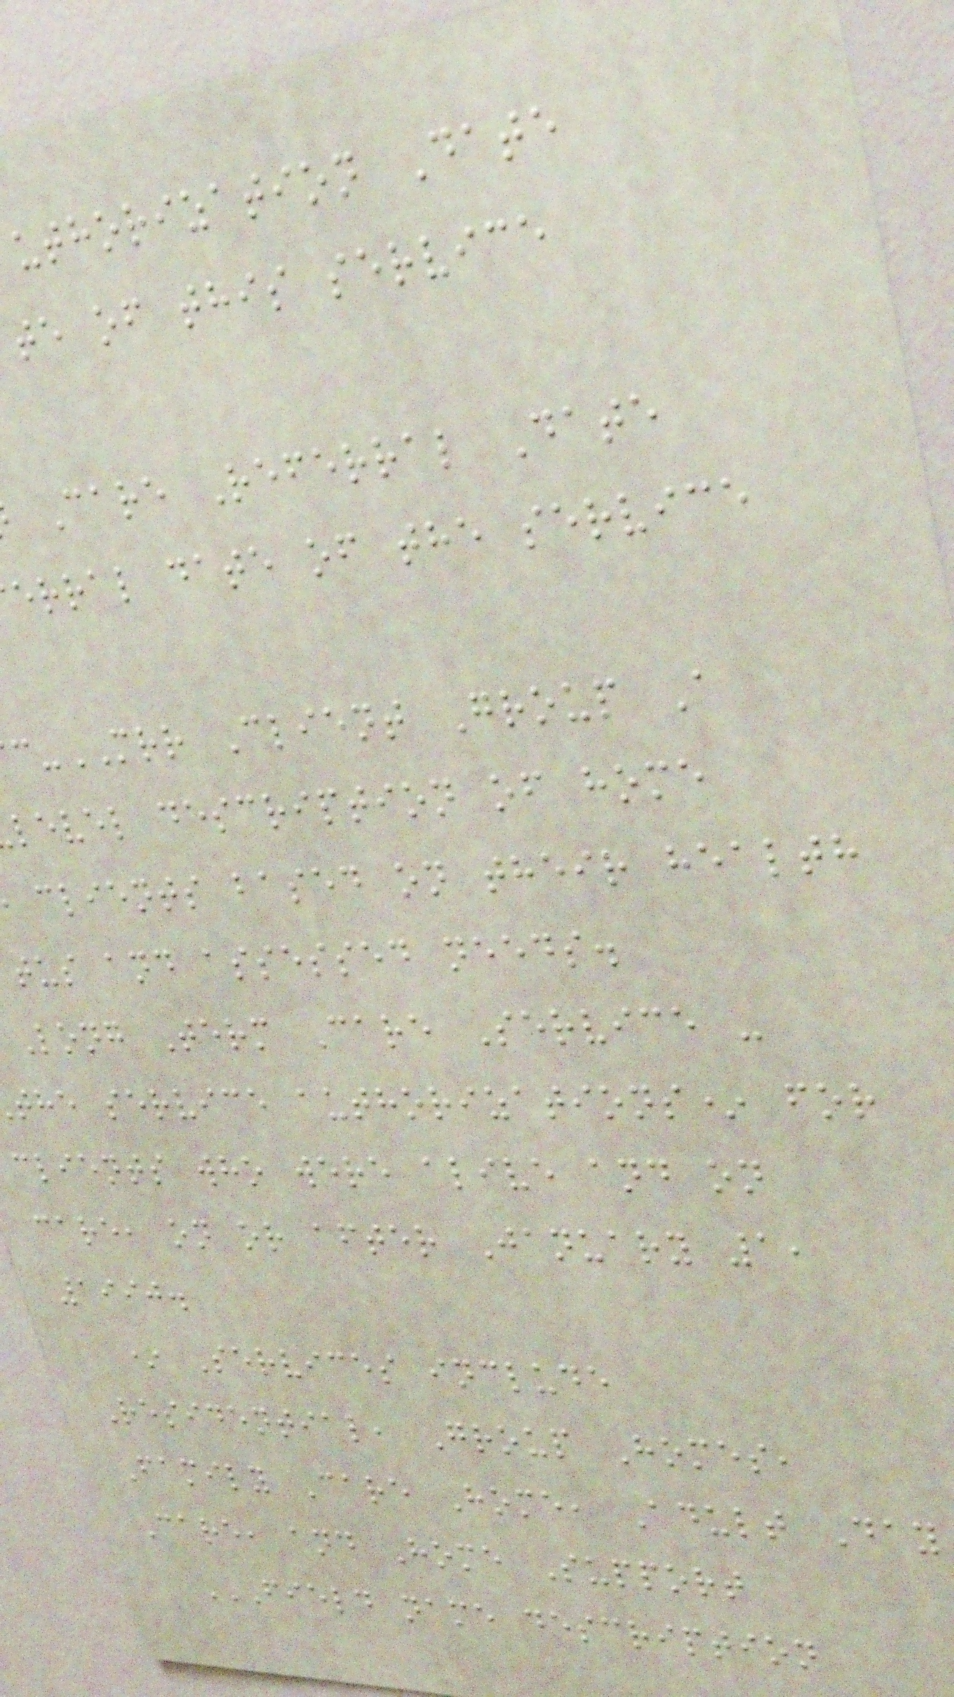uthorization Date
te of this service
Care Referral Date
erral date of the service
-MRR Client Group A
level description of home
clients based on their health
tus and assessed needs.
Long Term Care Service -
the service authorizations* for
clients who were alive and on
care, on or after January 1,
1990.
* Services include
Residential, Group Homes,
Family Care Home, Adult Day
Care, and Home Support
FIELD NAME DESCRIPTION
